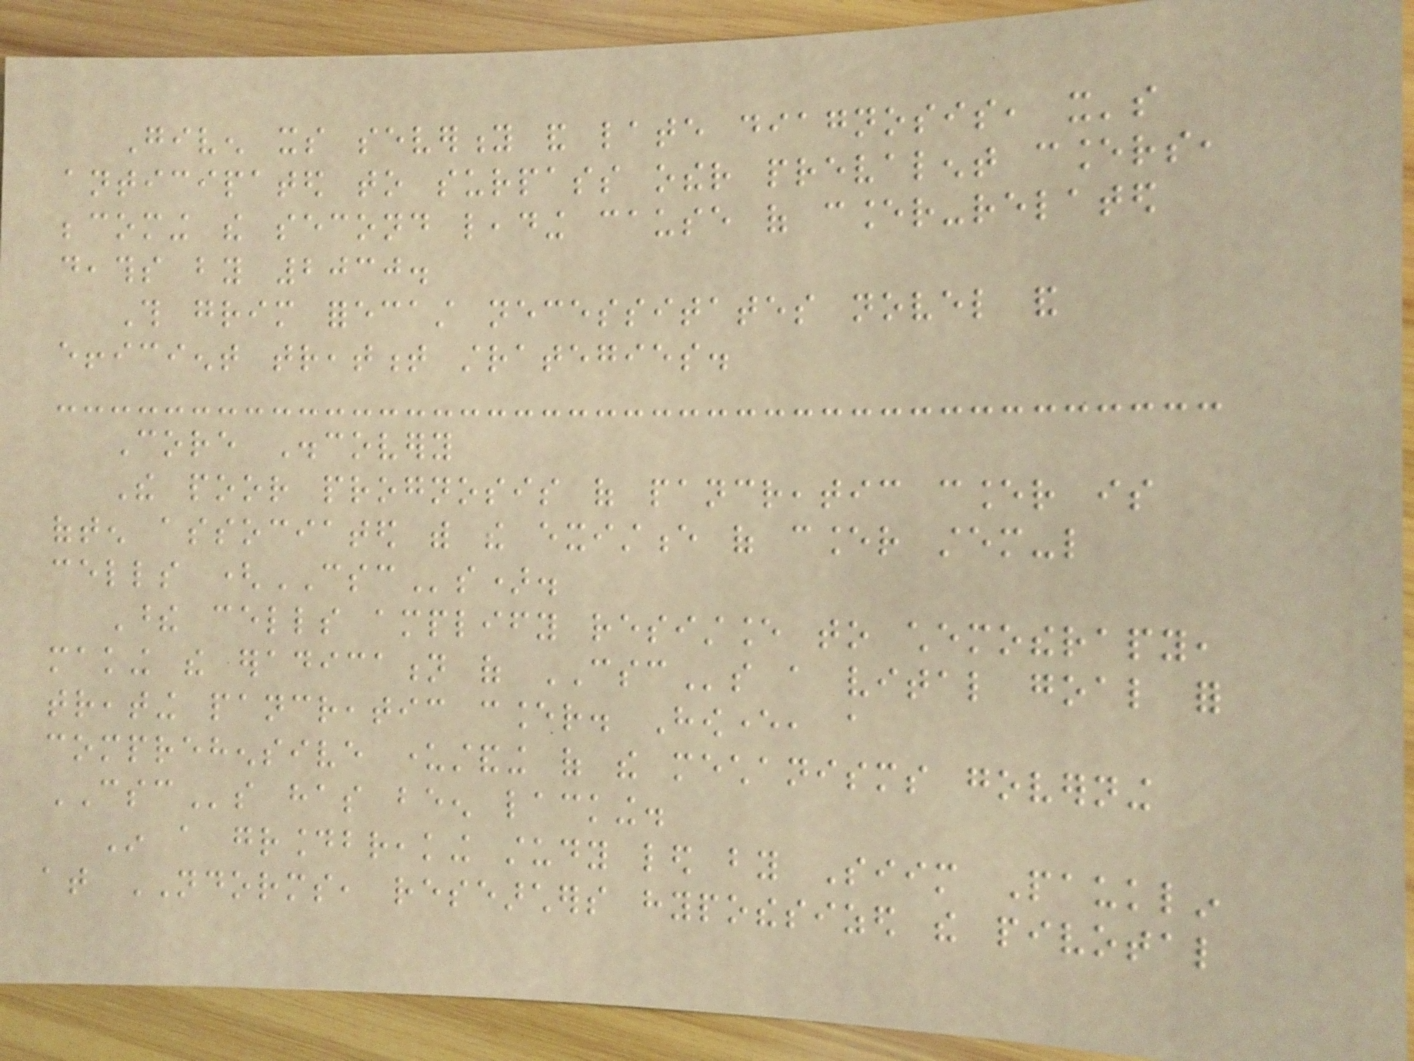Given its severity and late diagnosis, it's
anticipated to surpass other prevalent cancers,
becoming the second leading cause of cancer-related
deaths by 2030.
This grim forecast necessitates novel and
efficient treatment strategies.
Core Discovery
The poor prognosis of pancreatic cancer is
often associated with the existence of cancer stem-like
cells (CSCs).
These cells amplify resistance to chemotherapy,
making the eradication of CSCs a vital goal for
treating pancreatic cancer. However, a
comprehensive understanding of the mechanisms governing
CSCs has been lacking.
In a groundbreaking study led by Siim Pauklin
at NDORMS, researchers hypothesized the pivotal
